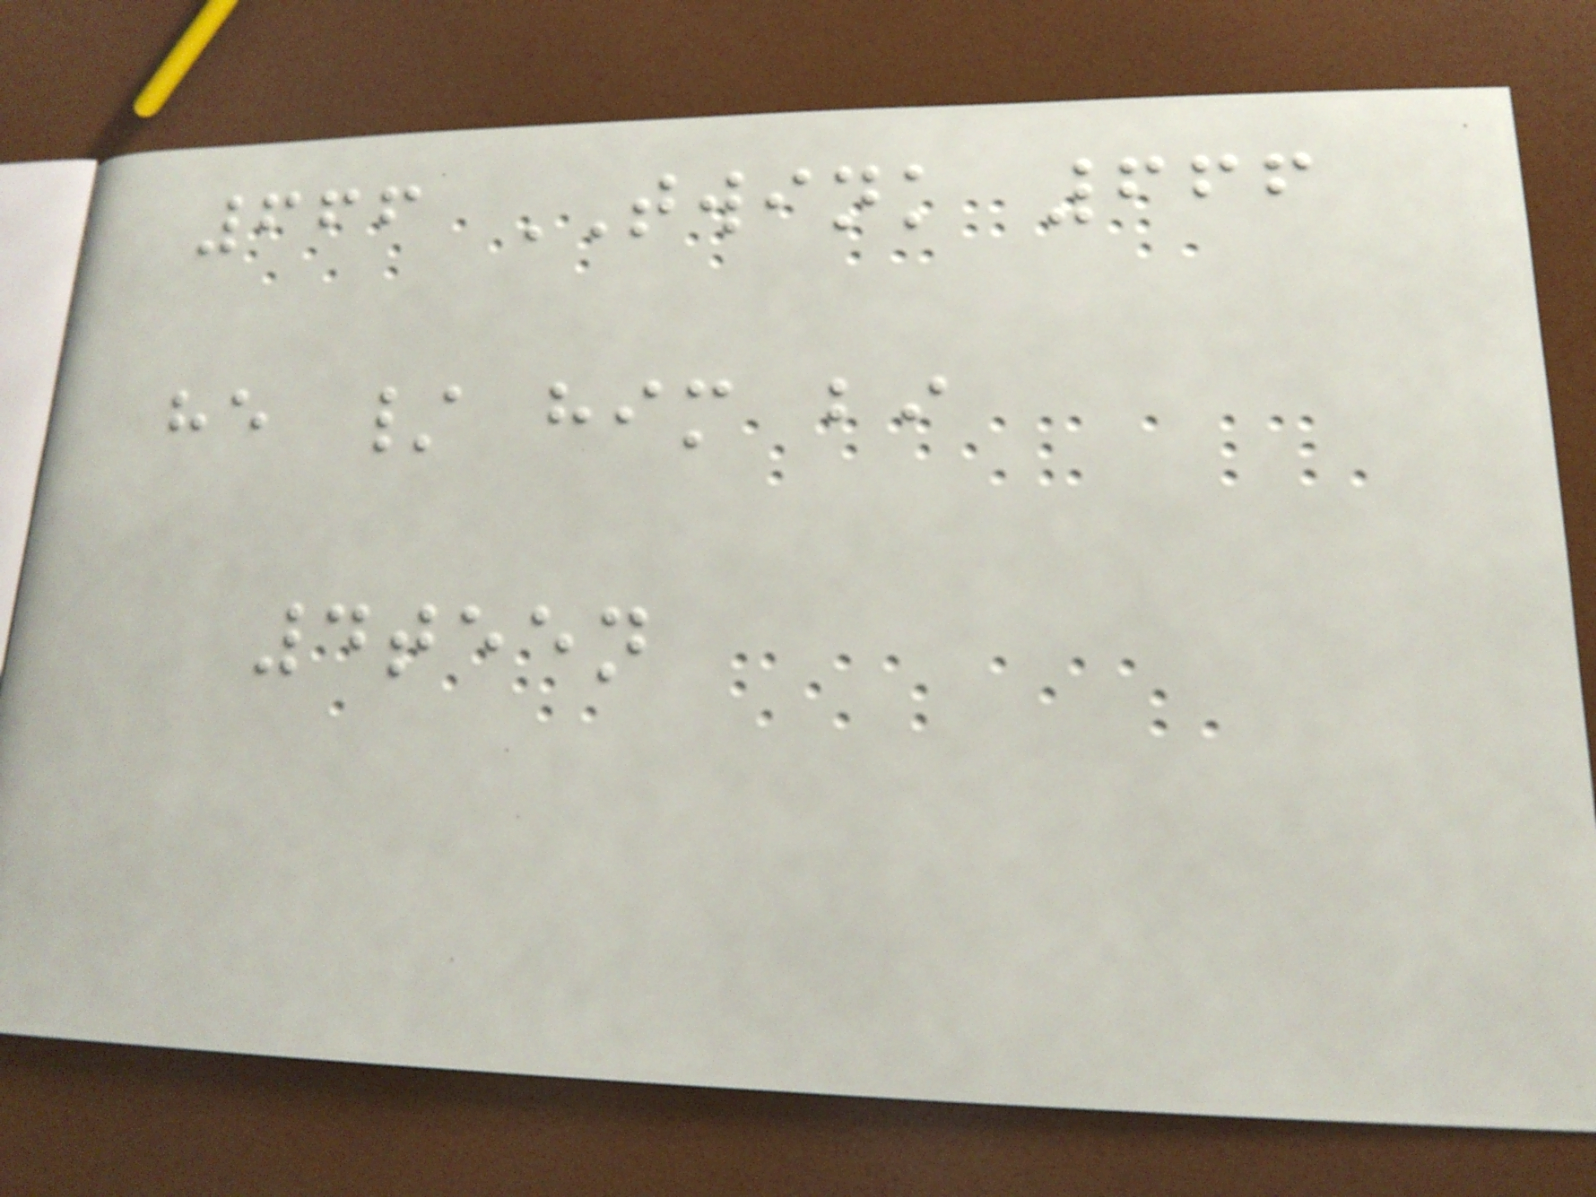666 TWINK 666
he / him bi
4teen
